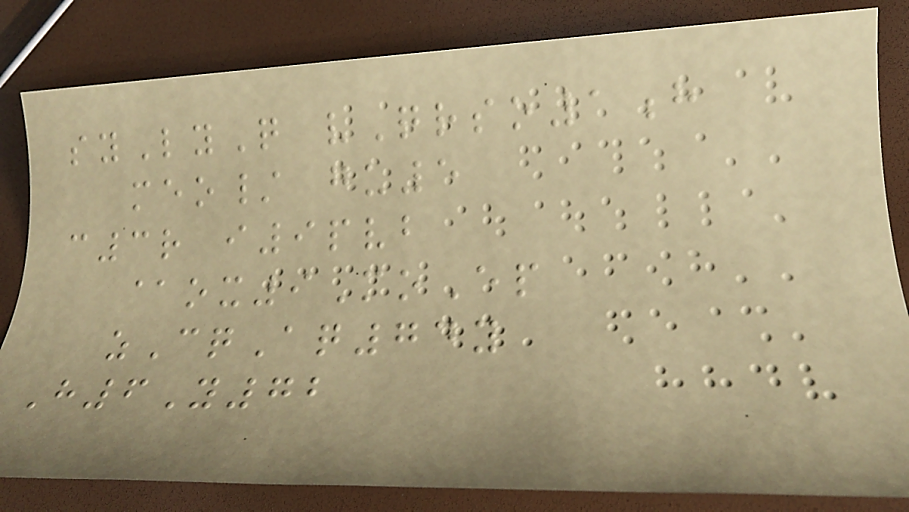syLyQ vQrso1h
meo/ gu5
c3r i9pvb
@ox9MoEp
zCqAq74y
H6Y72
